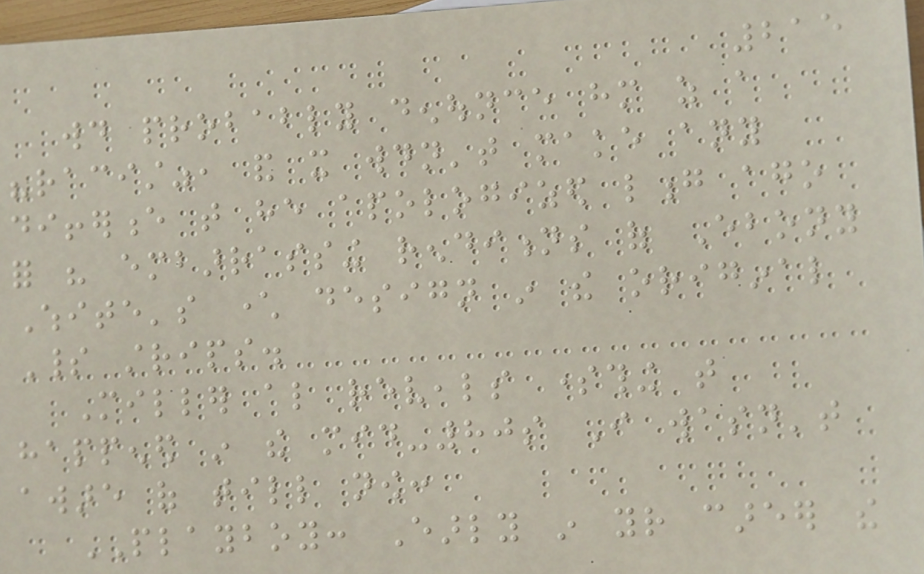215
would probably denounce him as a
"racist", and it wouldn't make any
difference that he apologized long ago
for his embarrassing renditions of Ebony
White's character design in the original
Spirit strips.
Miller also reveals something that
happened in the mid-80s I wasn't
aware of till now:
PLAYBOY: Early in your career the
